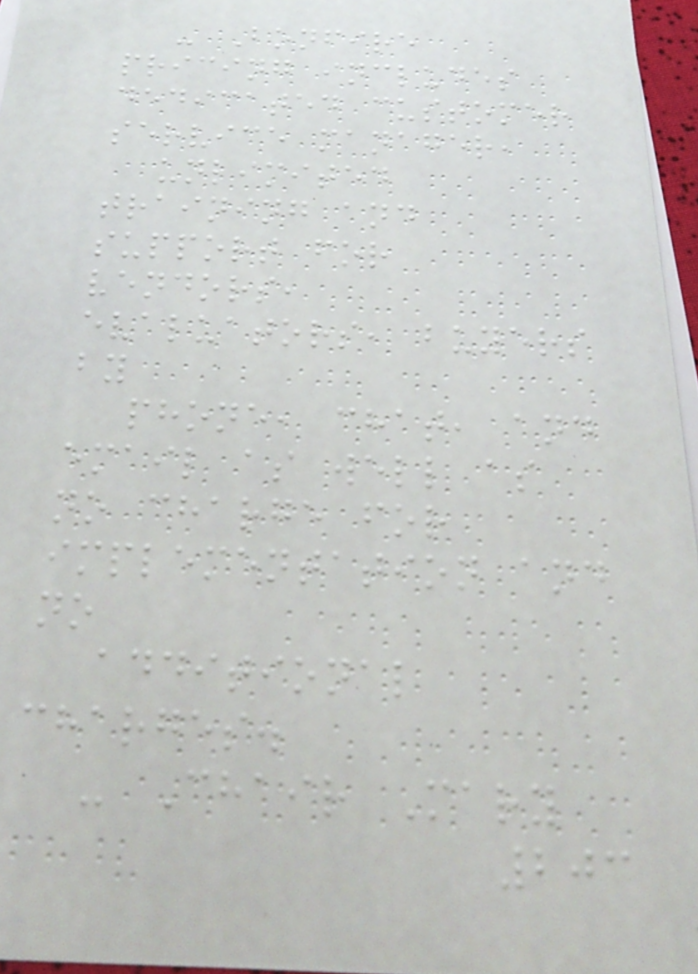- Bonfire
pricing includes
dedicated customer
service manager,
unlimited
training and
support for
vendors,
evaluators, buyers
by
phone, chat, and
email as well as
no charge for
implementation and
no
additional
charges.
- Chair Mary
203
